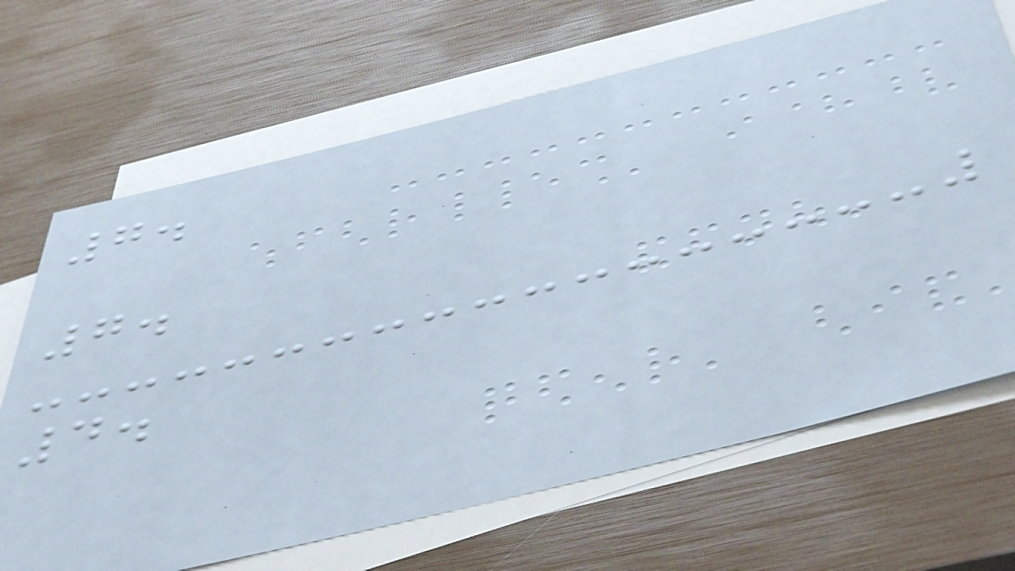7.
7.
4.
